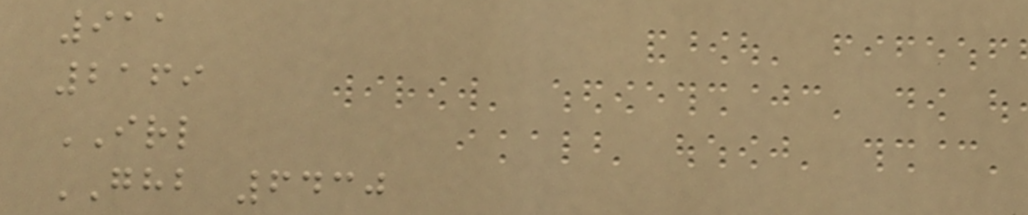911
2169
IRL
GHB 6430
